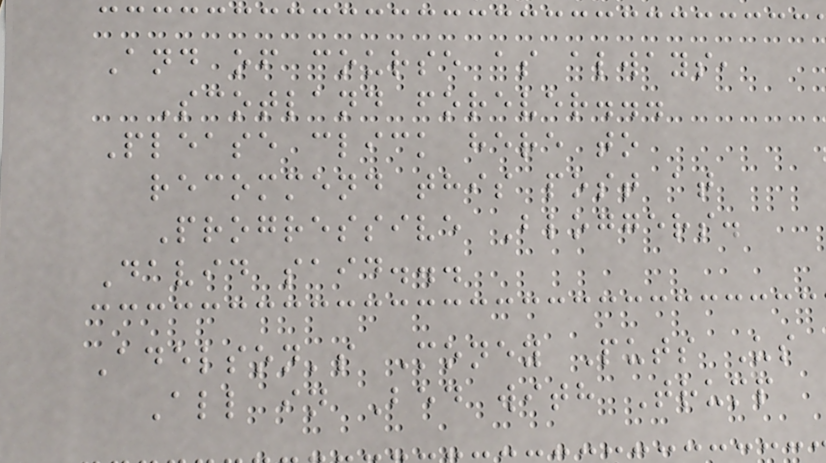And of course as always,
Scotland forever...
Please click here to
recommend this post at
Progressive Bloggers.
David said...
Adelson's Money Puts Us
All in Bed with Trump
